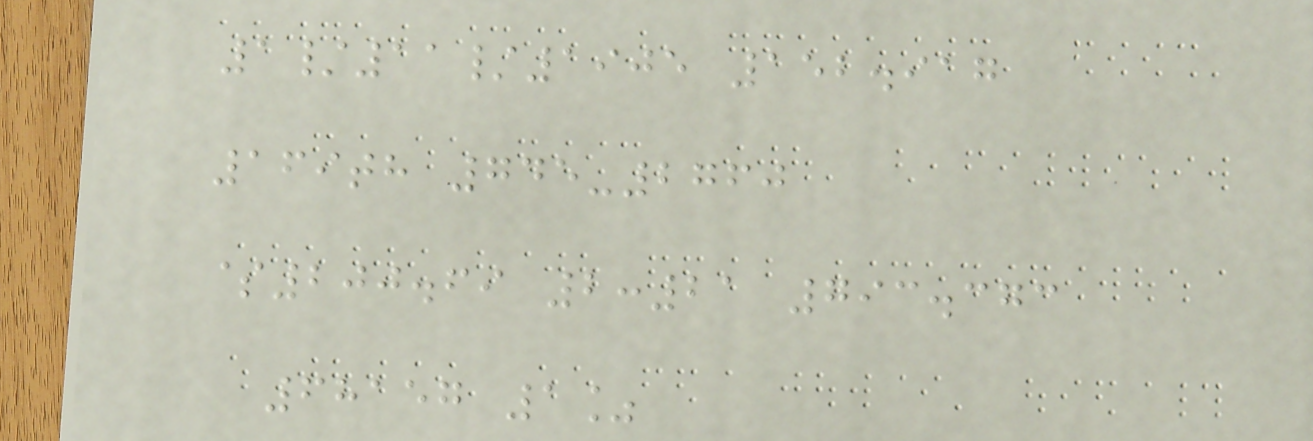1/11/1905 152.917
169th 745-2760
$200.69 2:21 793.373
68157 1%
